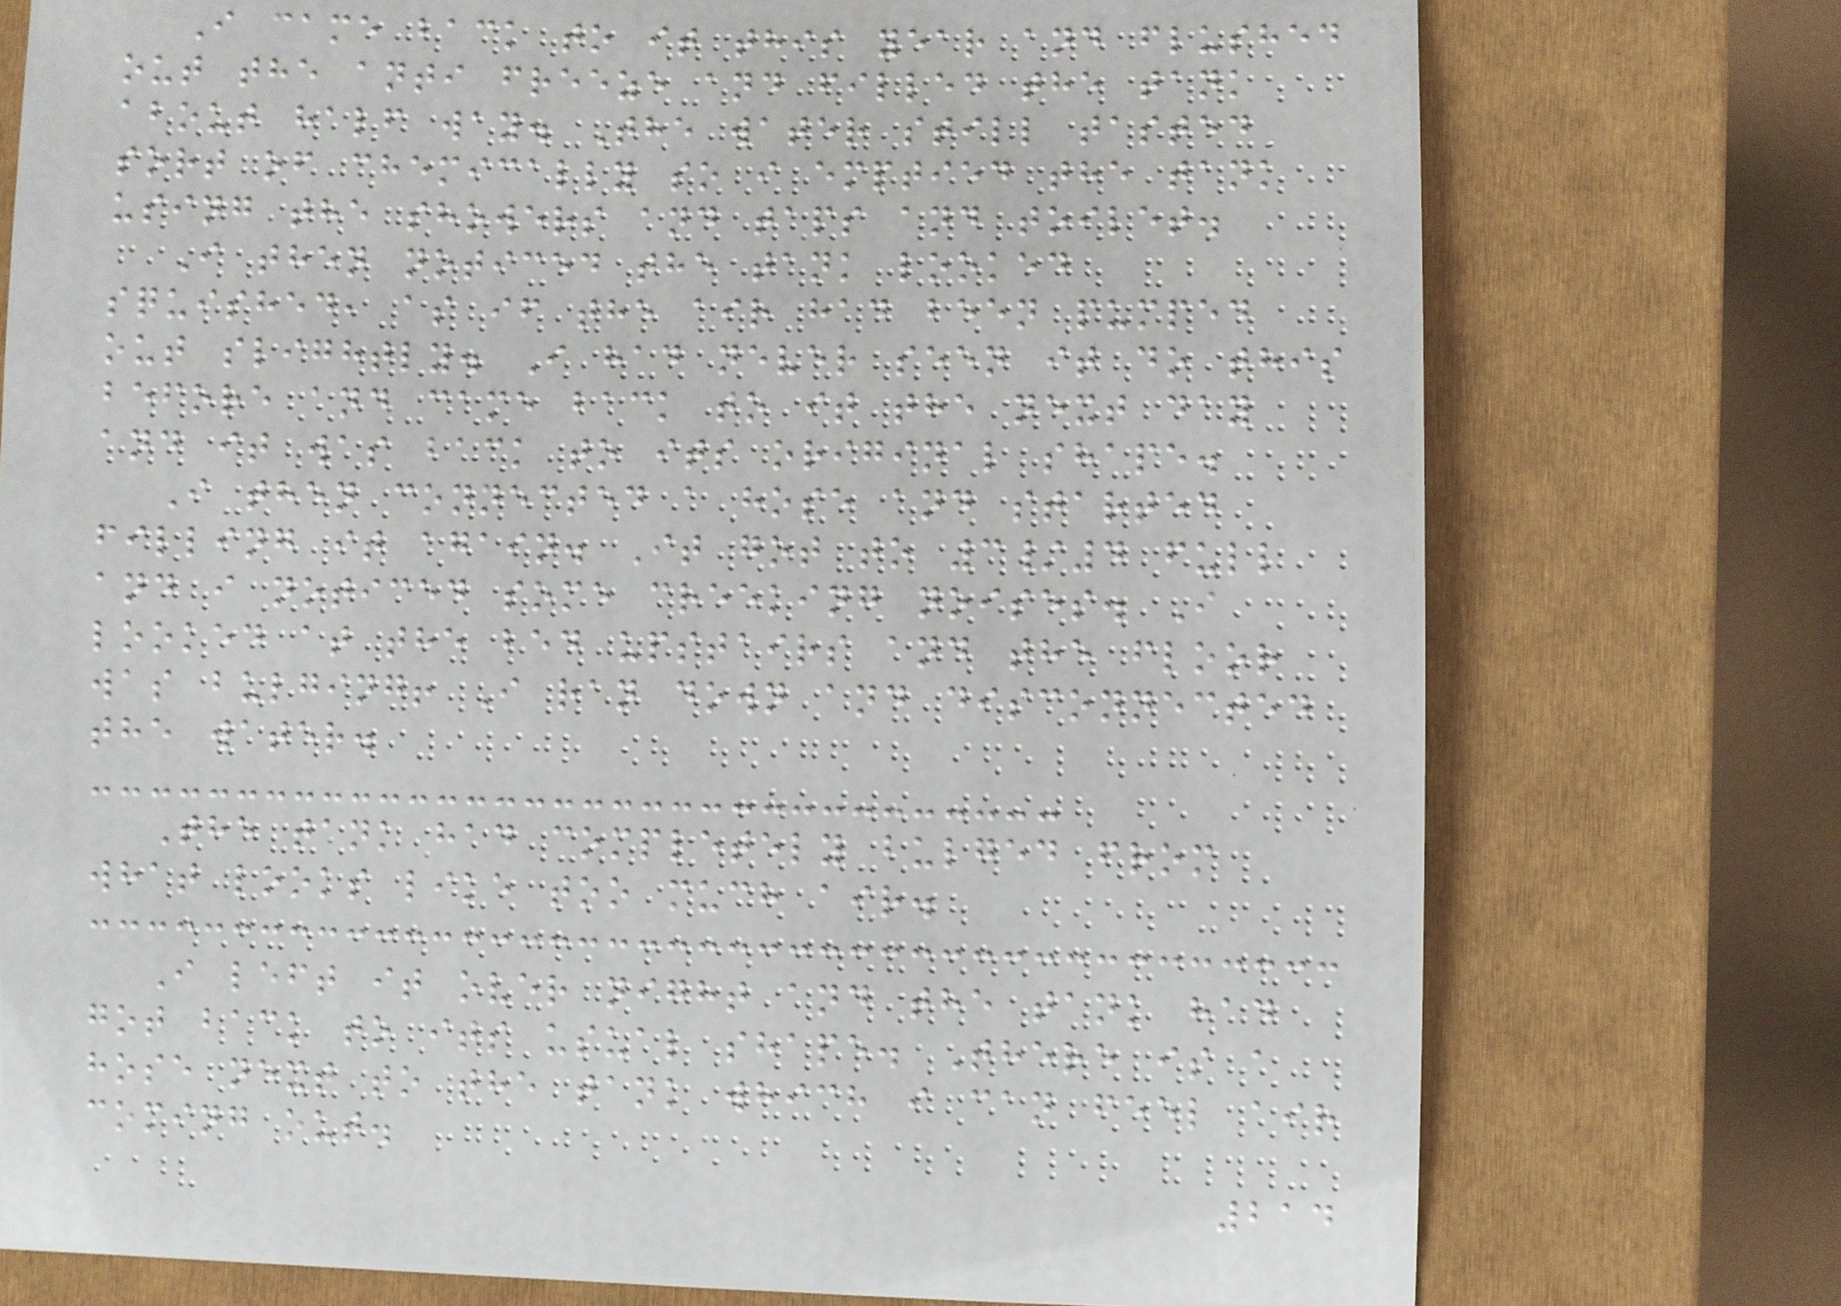I came back to it this year and flushed
out the anti freeze and filled the tank
about half way. The water still tasted
sort of chemically so i emptied the tank
using the showers and taps and toilet.
I then noticed the tank looked
squished, as if the air had been pumped
out slightly. I had never seen it do this
before and came back to it the next day
and it was back to its original shape.
I then connected a hose and started
filling it again. It got to 3/4 full
and i noticed some creeking noises. I
looked at the bed upstairs and the floor
was bulging! I ran down and disconnected
the water.
The tank had completely bulged from
what looks like too much air.
I left it over night and the tank had
got back to its usual shape. There is a
hose next to the tank which i can feel air
coming out.
214
